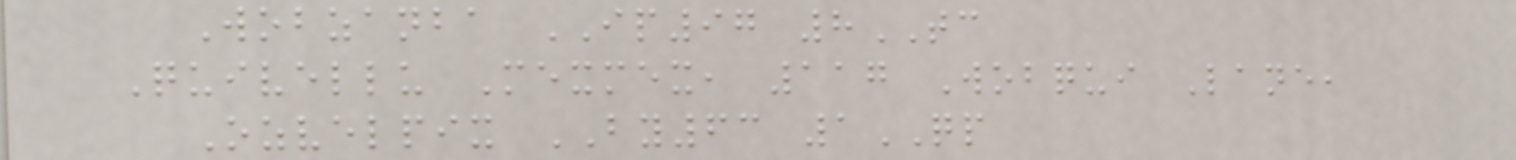Wobzanba IP97 8TC
Quivellu Mexmex, 117 Wobqui Lane,
Ozvelpix BY63 1QP
